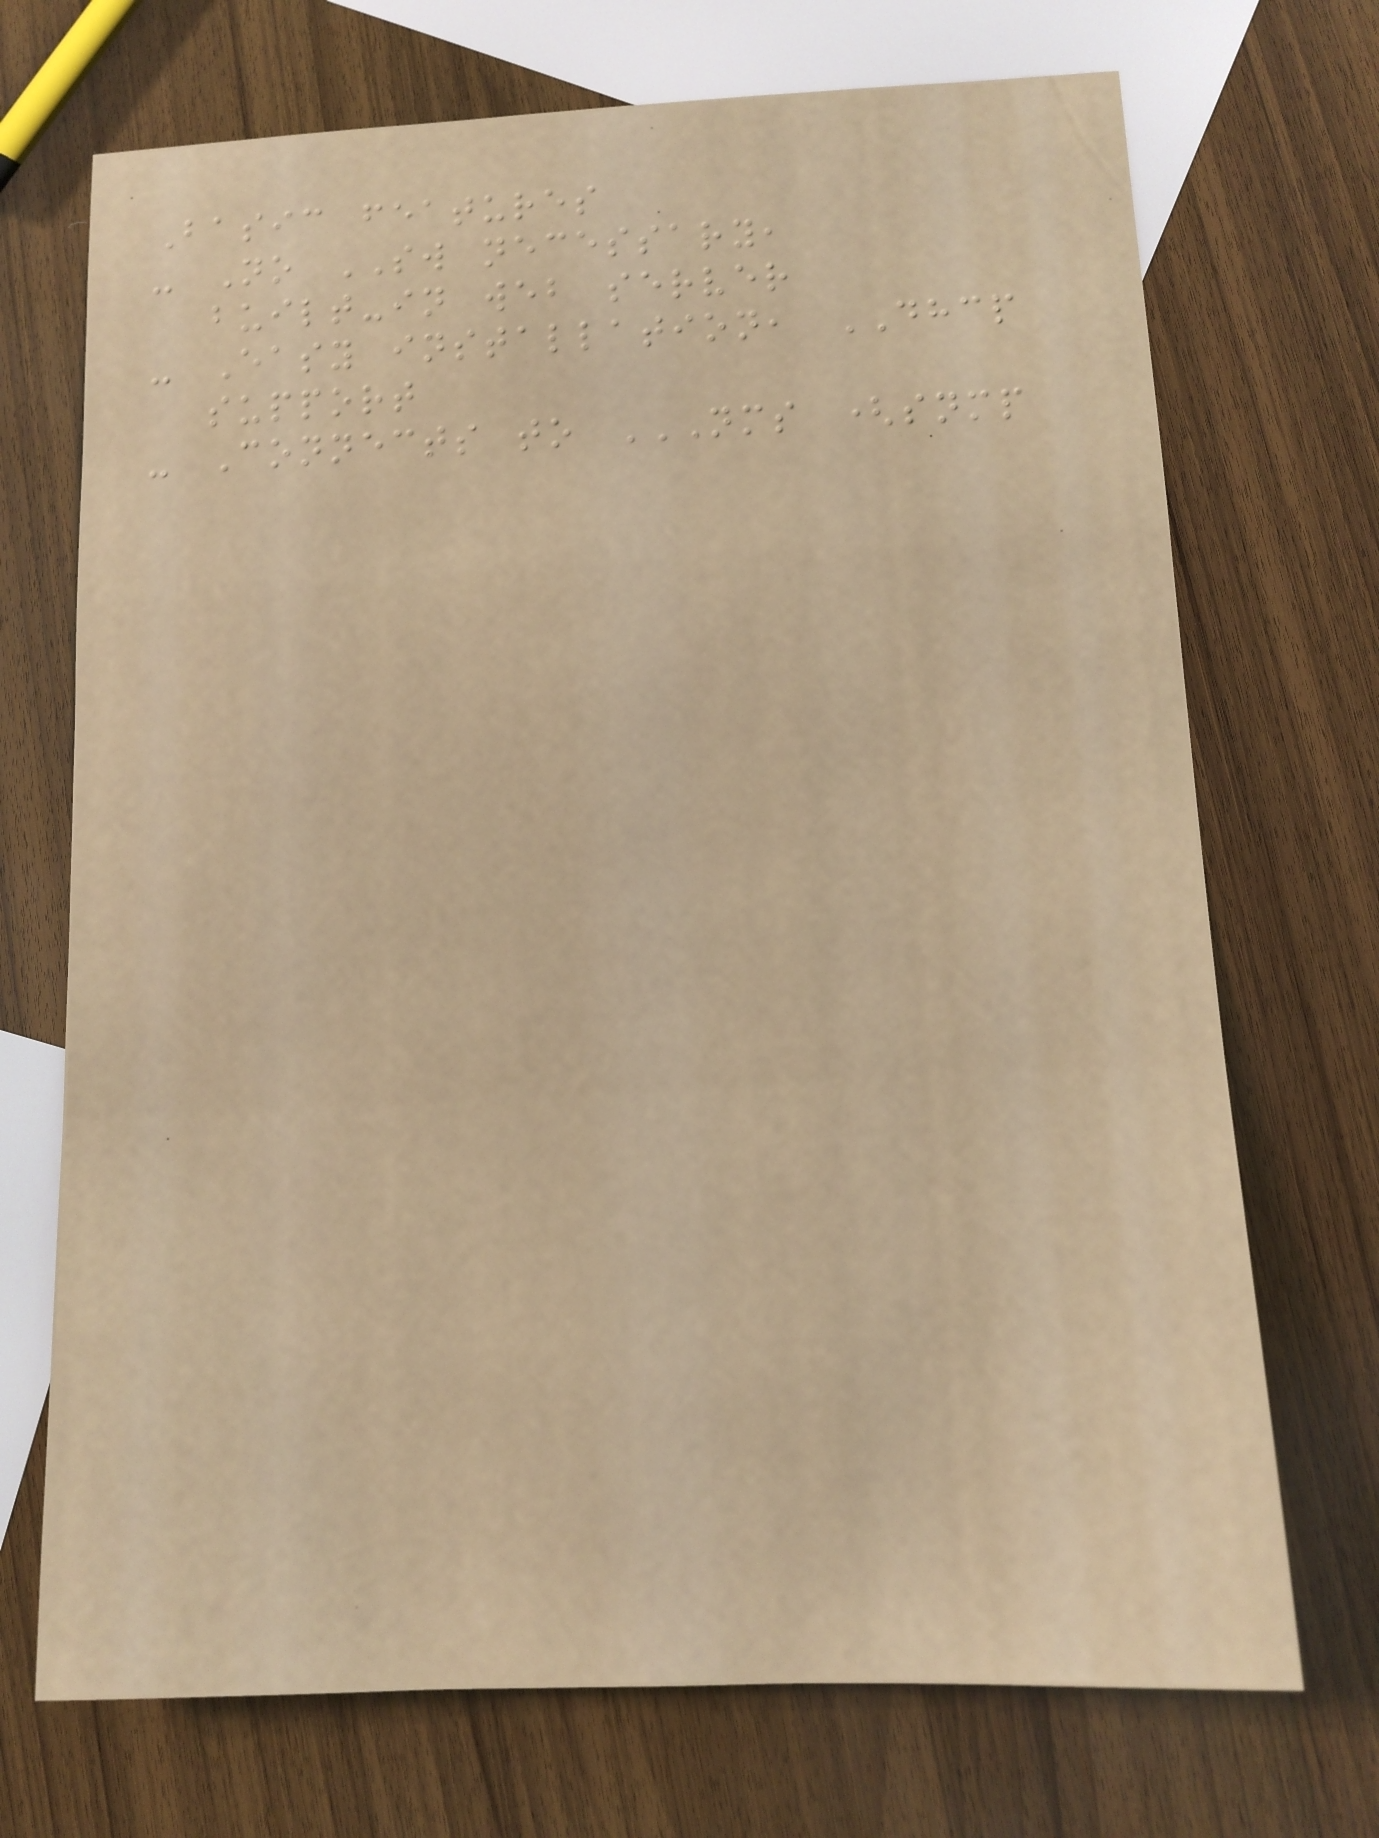Basic features
- No SW necessary,
built-in web server
- Easy installation, DHCP
support
- Connects to NMS (SNMP
